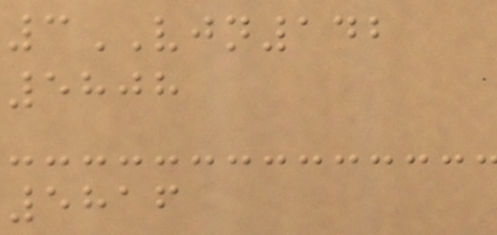3VJN142
5808
5816
